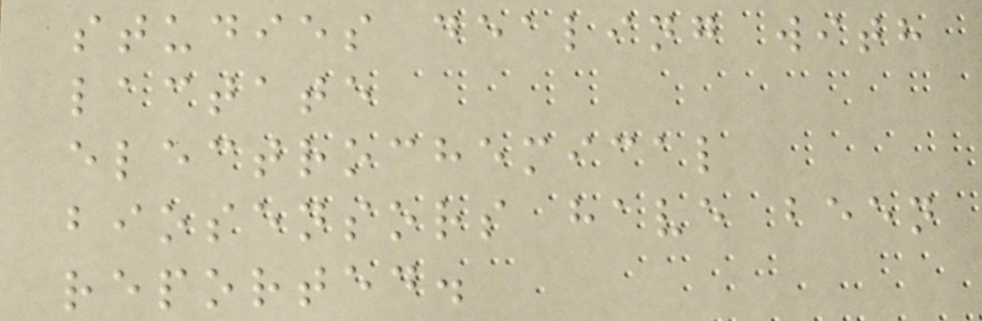studies dealing with
lactate
electrochemical
biosensors have been
reported.
